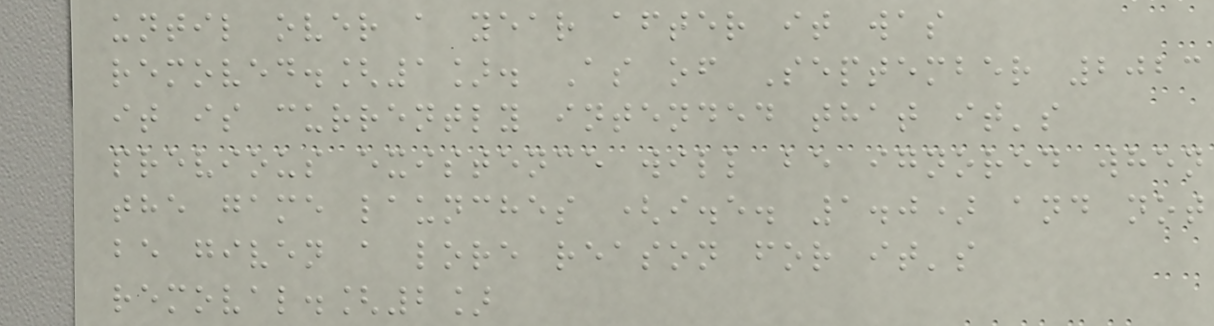until over a year after it was
removed.[1]. As of September 2023
it is currently intended that it's
previous existence will be ignored when
the game launches (i.e. 1.0) and not
be given a lore reason for it's
removal.[2]
